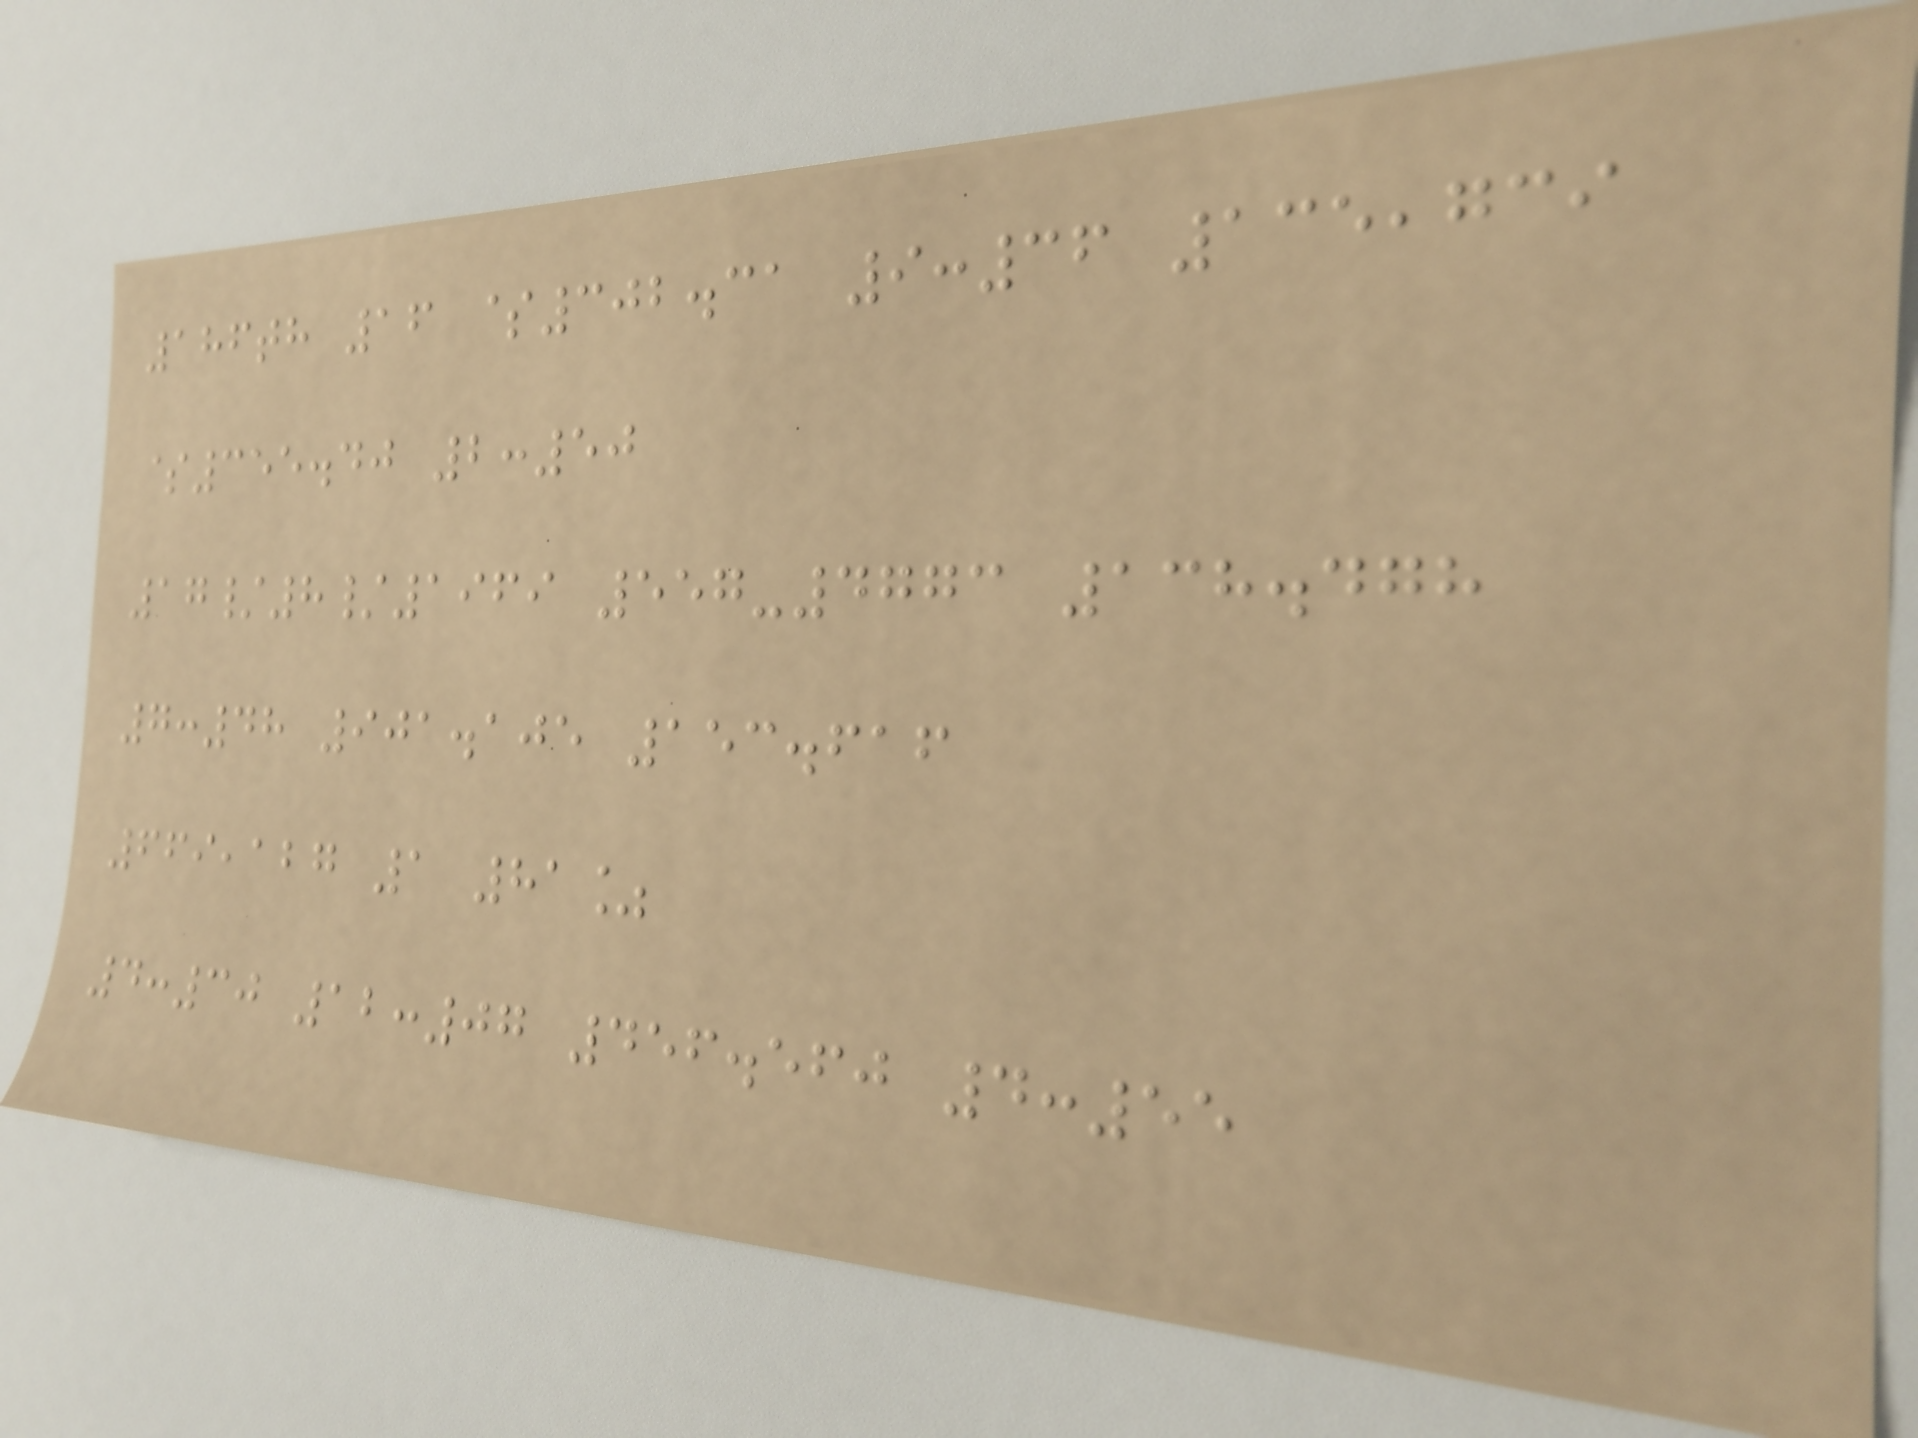186th 16 $302.31 9:36 135,739
$355.40 2:50
17/8/1969 557-4773 138.478
7:48 901.105 153.616
669,127 1 81%
4:30 12:07 456.560 4:55
